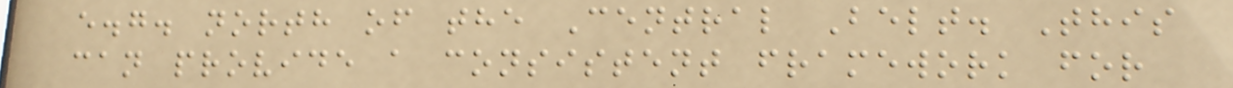e.g. north of the Central Belt. This
can provide a consistent framework for
